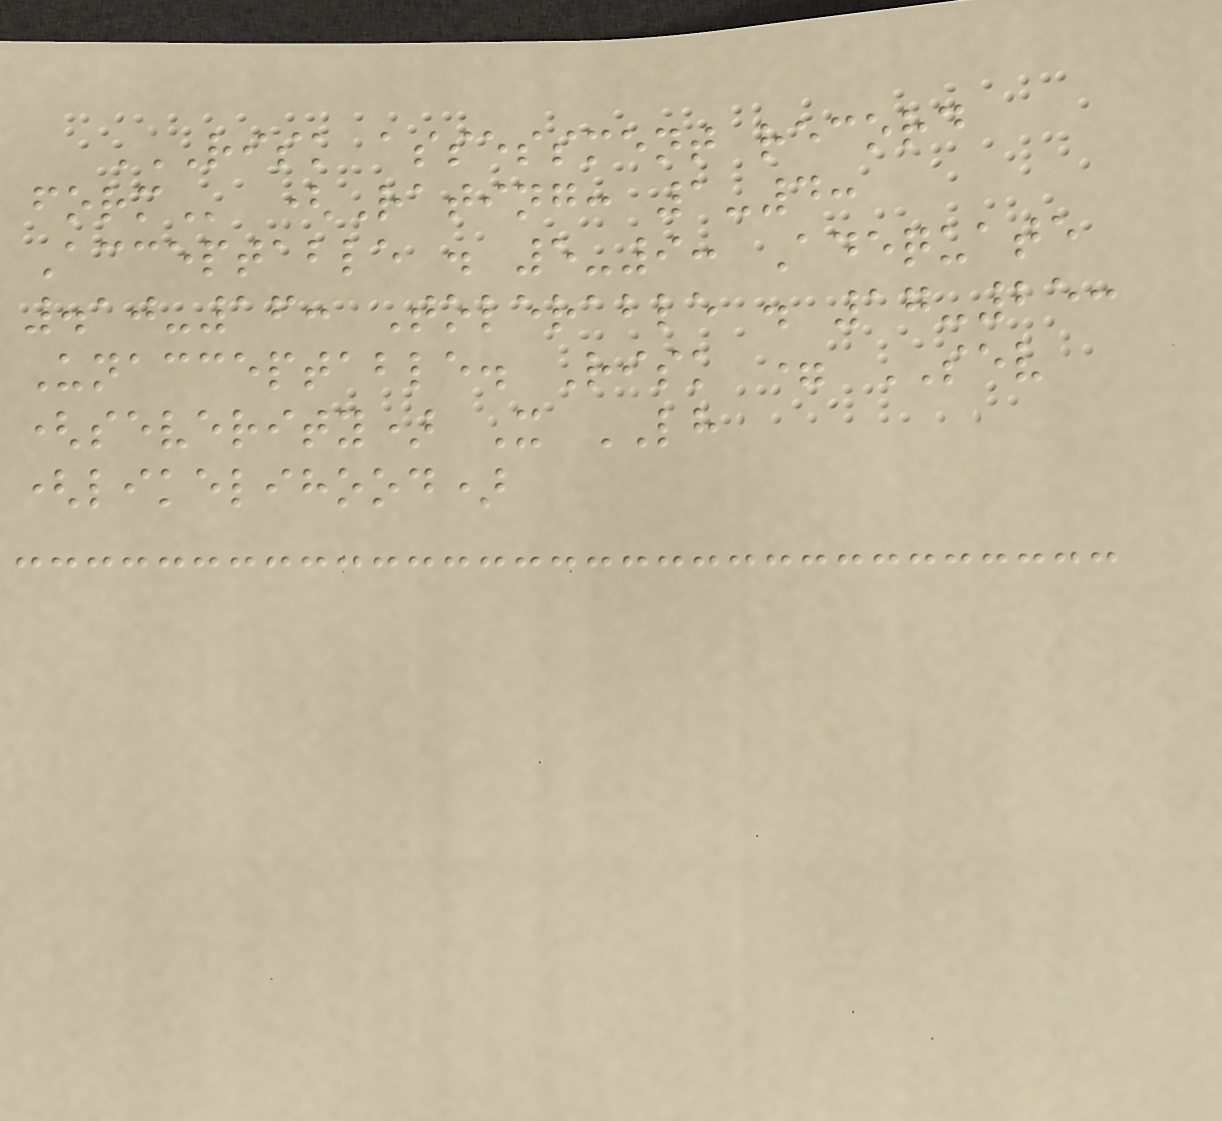RISK ASSESSMENT RECORD
FORM (Rating: 1-4:
Acceptable . 5-9: Adequate
.10-16: Tolerable . 17-25:
Unacceptable. Risk = SEV
(severity) X LH
(likelihood)
